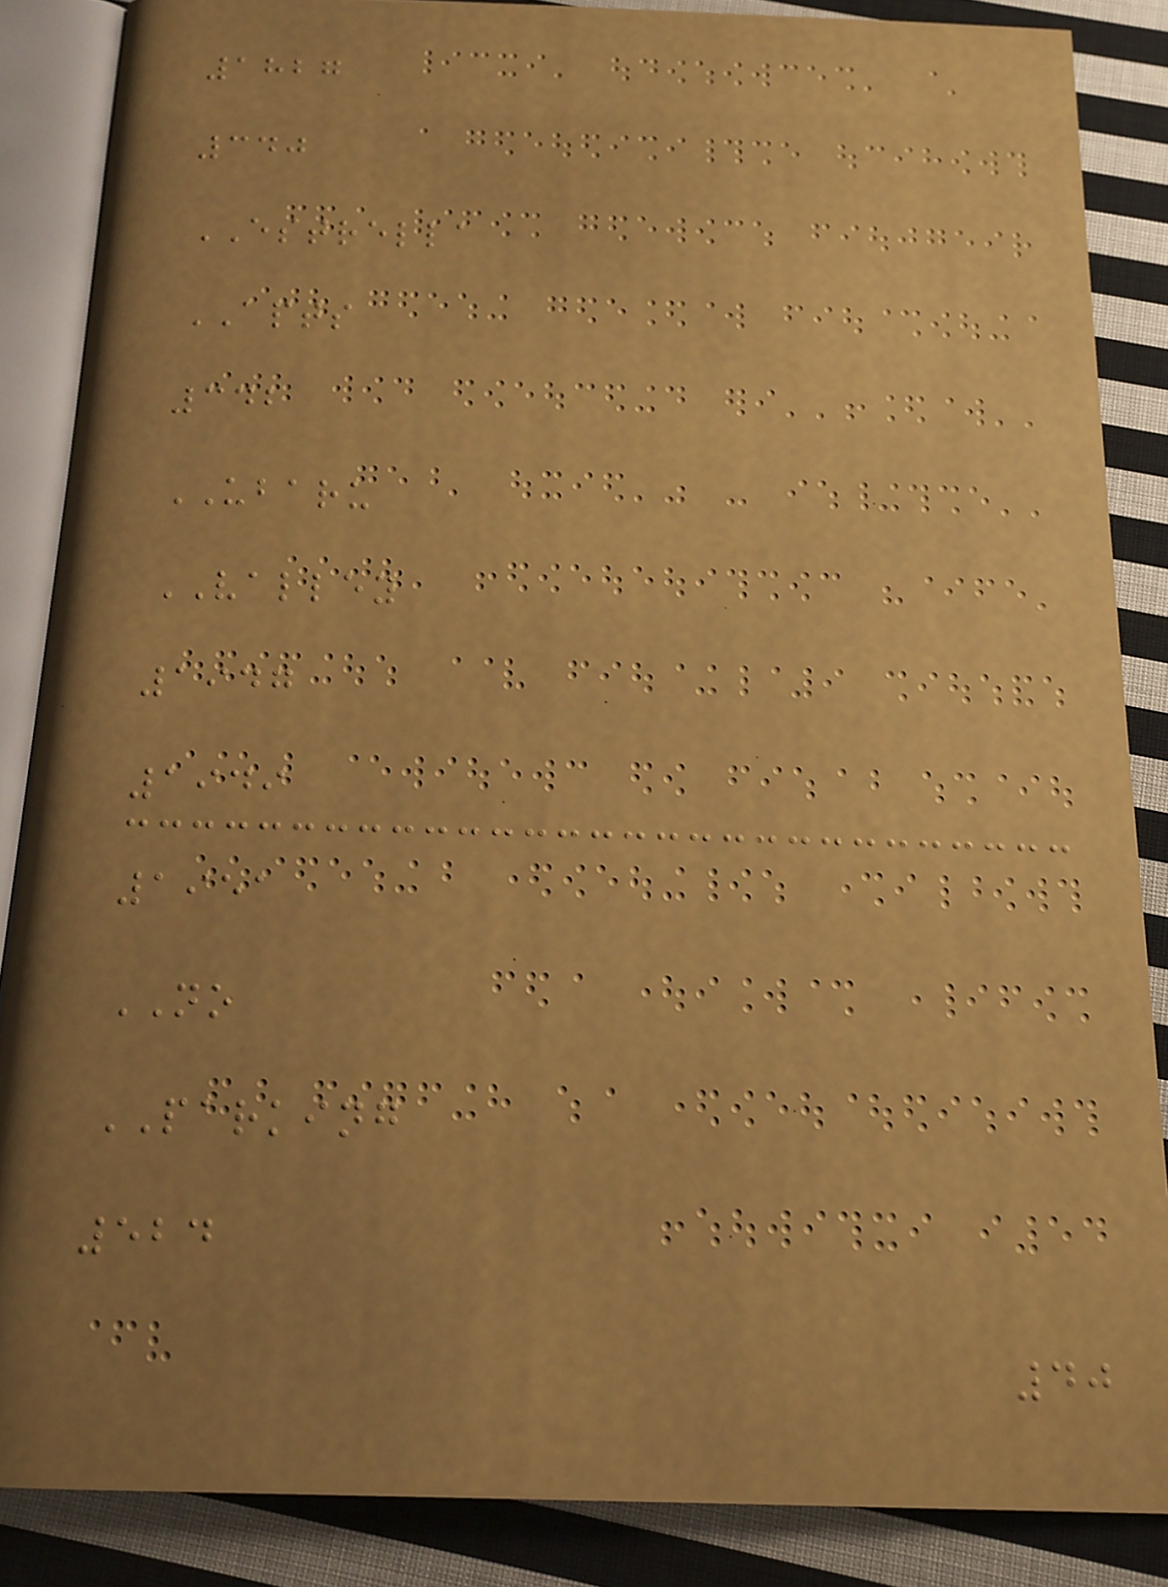1827
340
ESTRELLA
APTS
342
UBARU
VALLEY
1947
1949
1951
NO
PARKING
524
40
